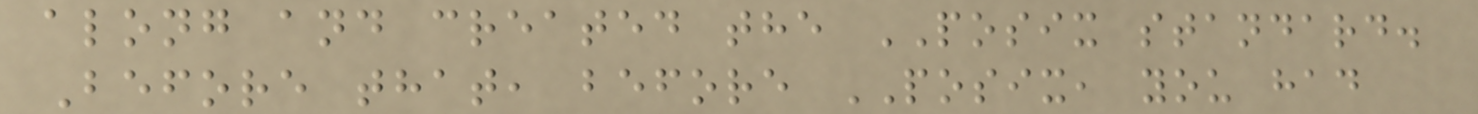along and created the POSIX standard.
Before that, before POSIX, you had
